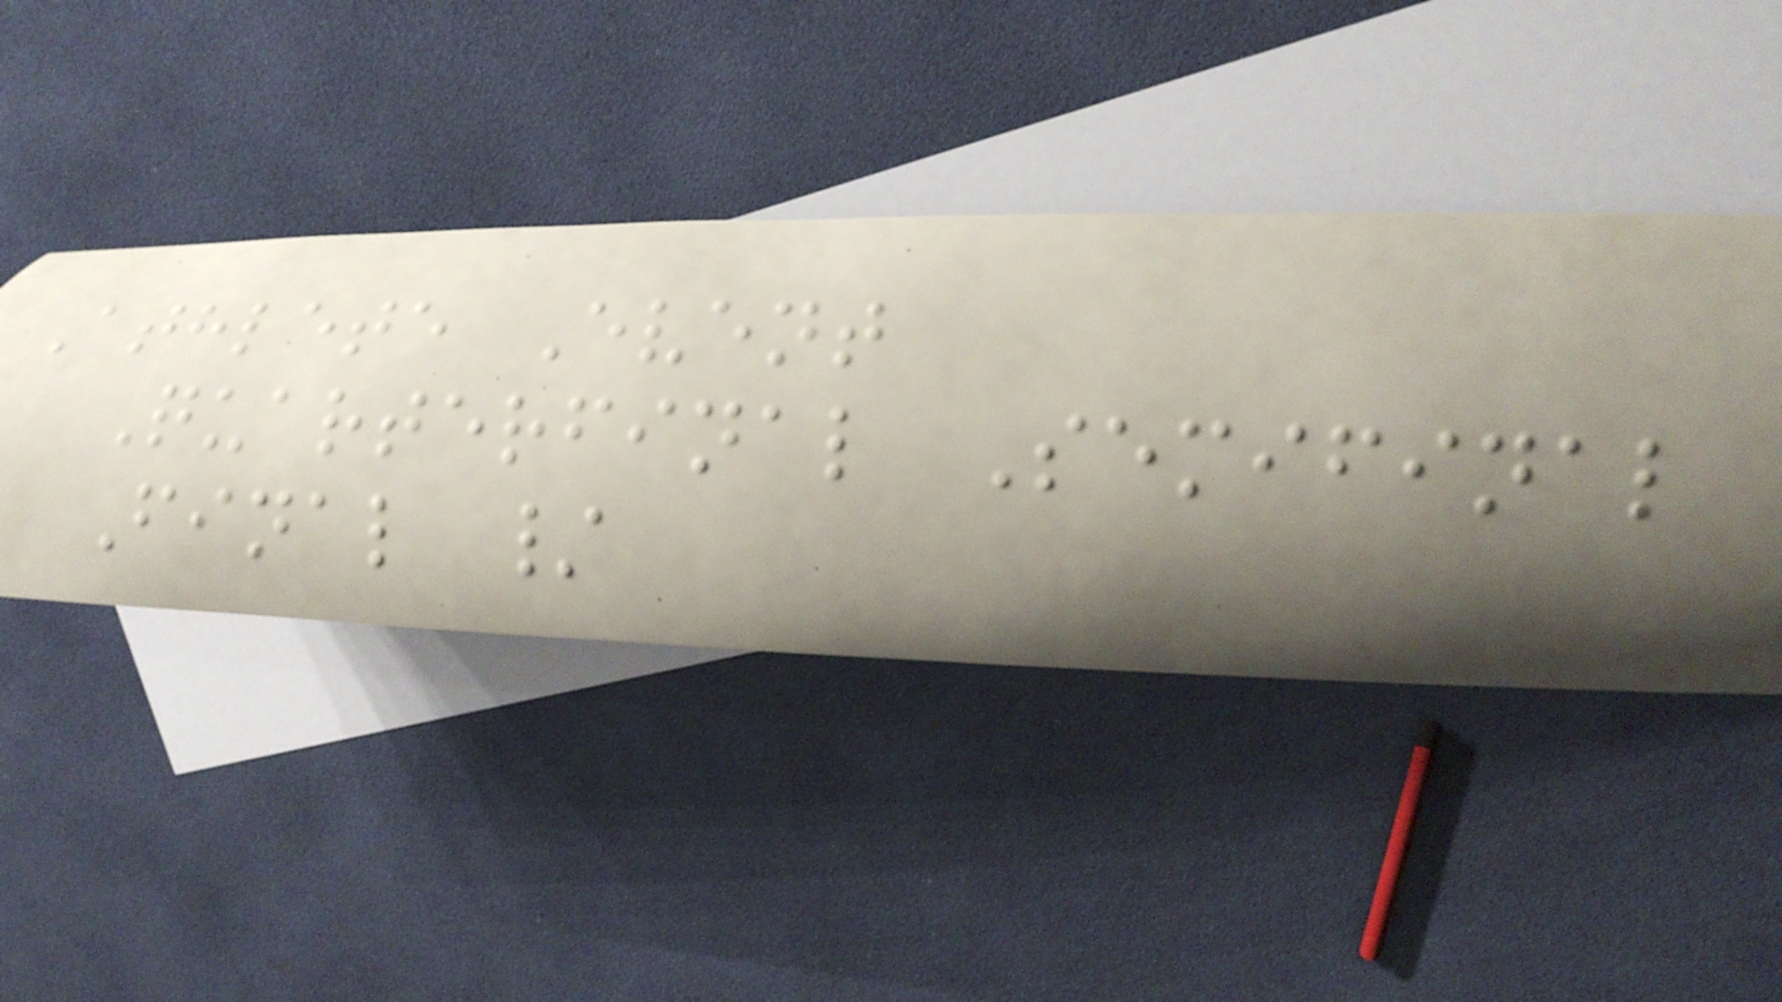Athlete Event
Quarterfinal Semifinal
Final /
